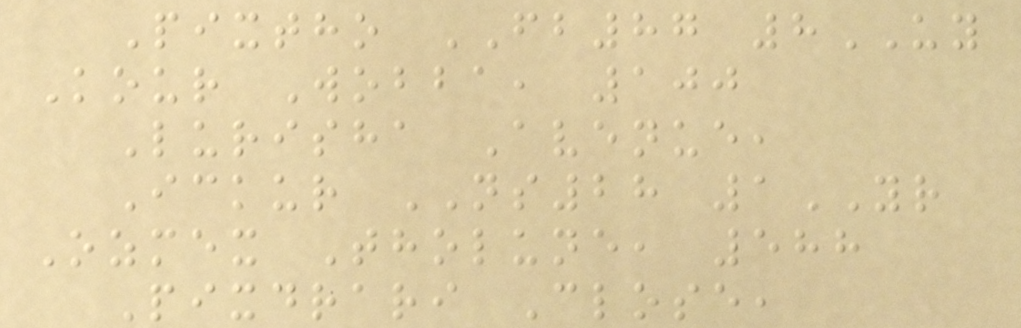Pixtho FB87 8UY
Kour Wobba, 100
Lurisha Avenue,
Ickur NS28 1YR
Ozmex Tholune, 588
Pixdrari Close,
